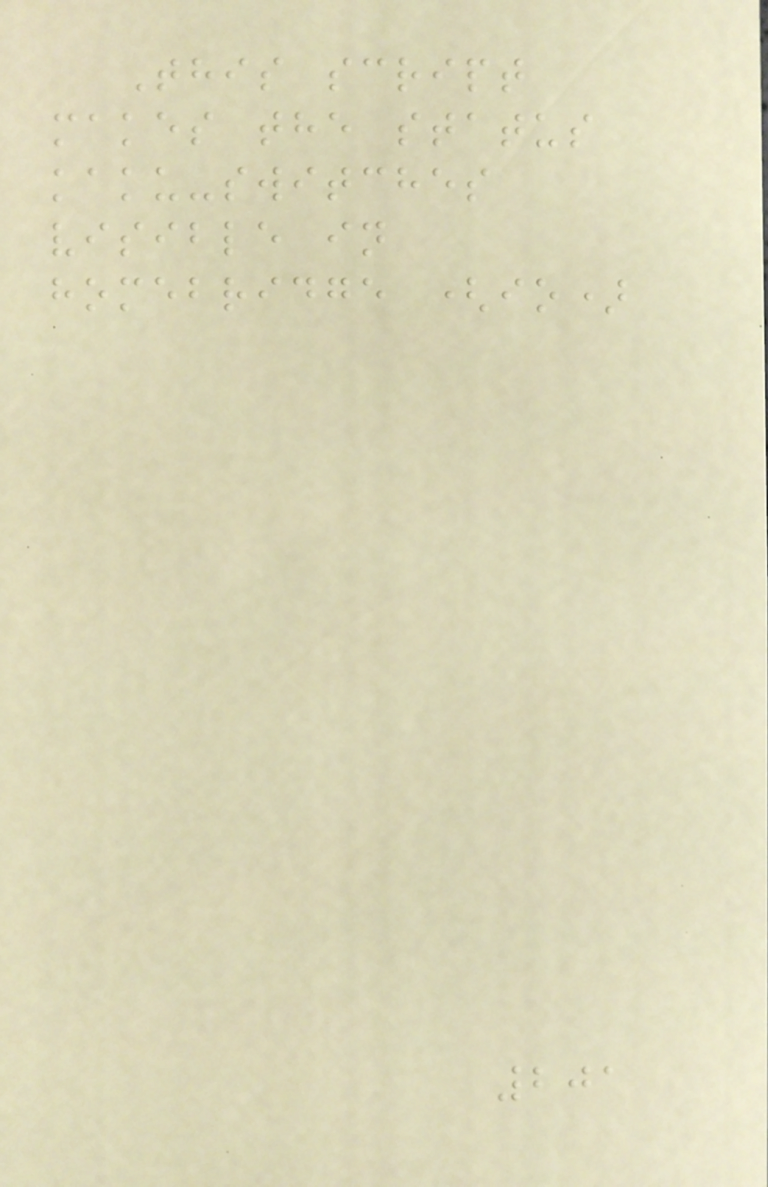This script
makes the status
kaku-switches
visible in
homebridge (io)
201
